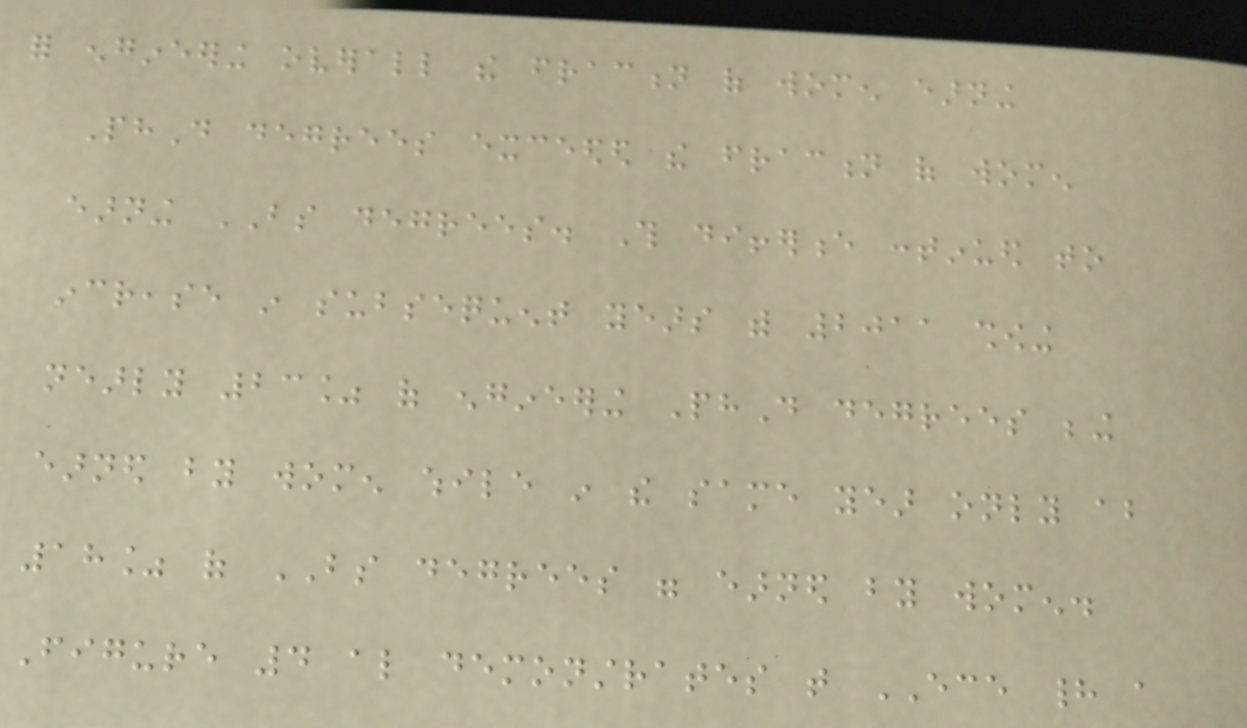for engineering overall the fraction of women earning
PhD degrees exceeded the fraction of women
earning BS degrees. This difference continued to
increase in subsequent years with 2011 showing
nearly 23% of engineering PhD degrees being
earned by women while in the same year only about
18% of BS degrees were earned by women.
Figure 4 also demonstrates that ECE had a
